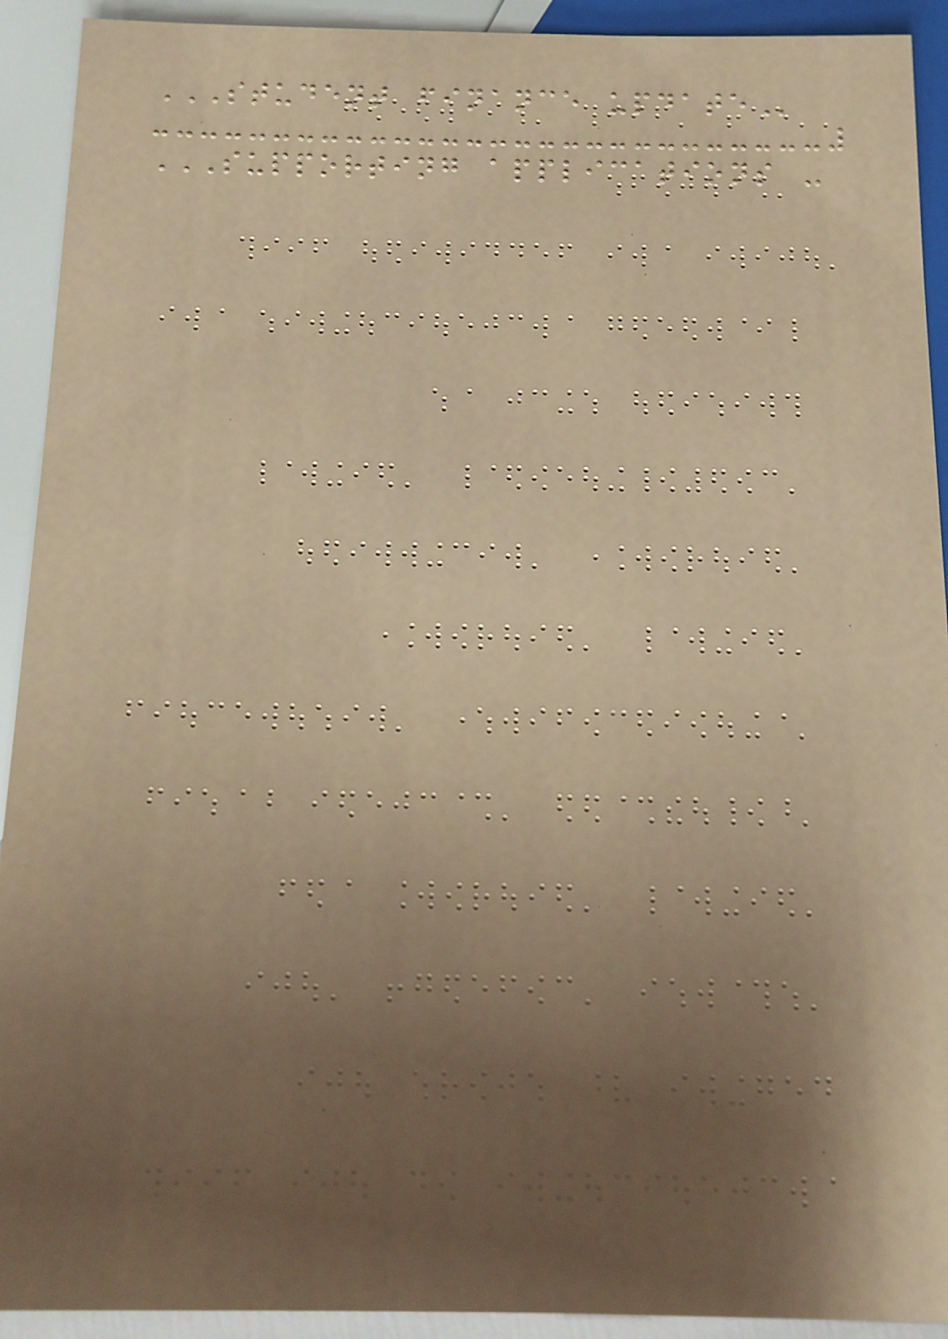STUDENT FINANCE UPDATE
SUPPORTING APPLICATIONS -
